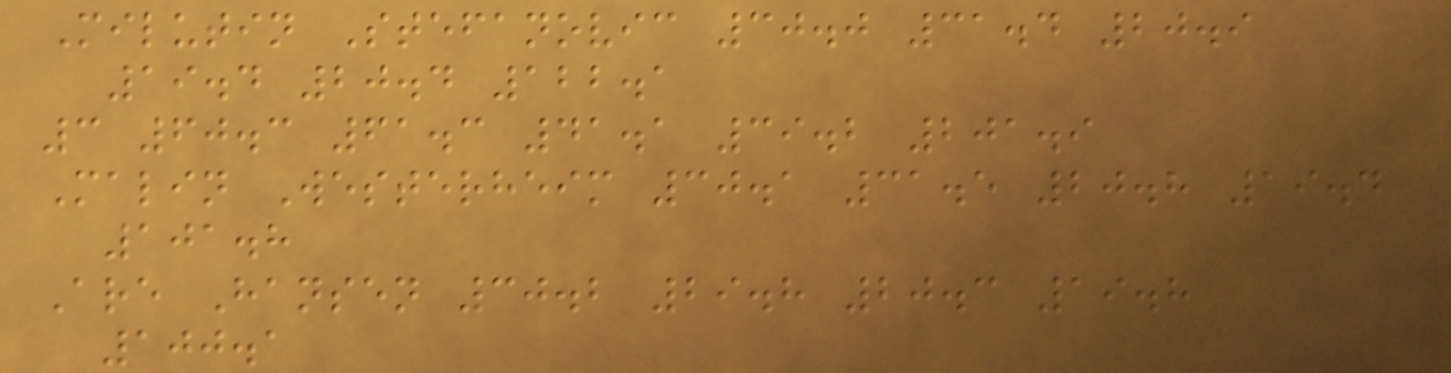Milutin Stefanovic 30.0 31.4 20.9
19.4 20.4 122.1
3 60.3 61.3 41.1 39.2 201.9
Malin Westerheim 30.1 31.5 20.8 19.4
101.8
Are Hansen 30.2 29.8 20.3 19.8
100.1
